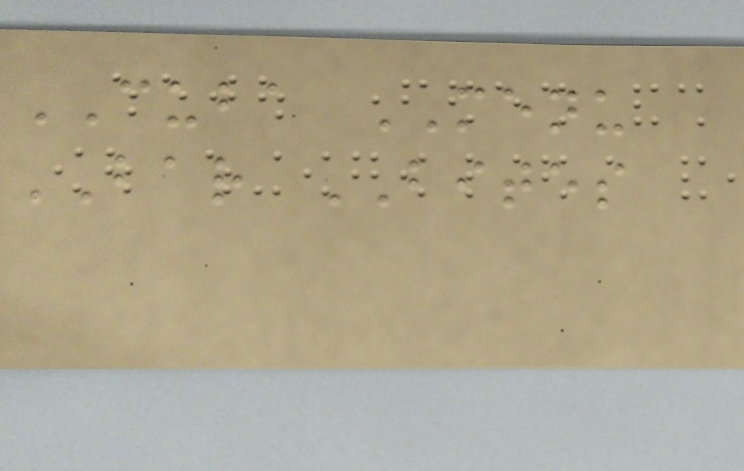CUBA MENU
BAR BITES
